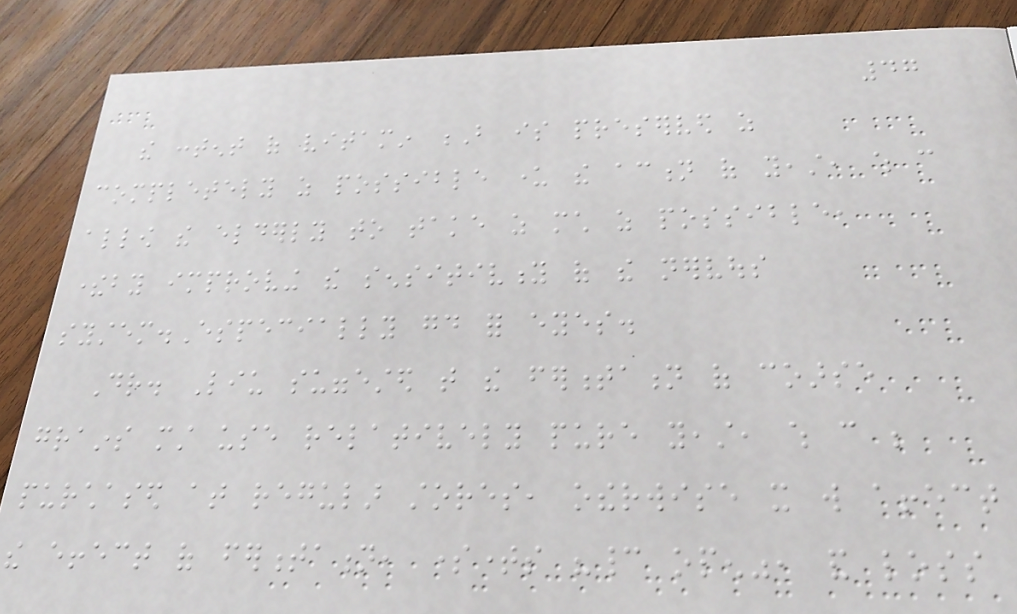47
the content of vitamin B is preserved as
completely as possible under the action of yeast, which can
allow the elderly to take as much as possible,
thereby improving the sensitivity of the nervous
system.Especially good for eyes.
Dr. Liu suggested that the fermentation of coarse
grains must use relatively pure yeast, which can be
purchased at regular stores, otherwise it will affect
the effect of fermentation, sometimes "cannot open", and loss
